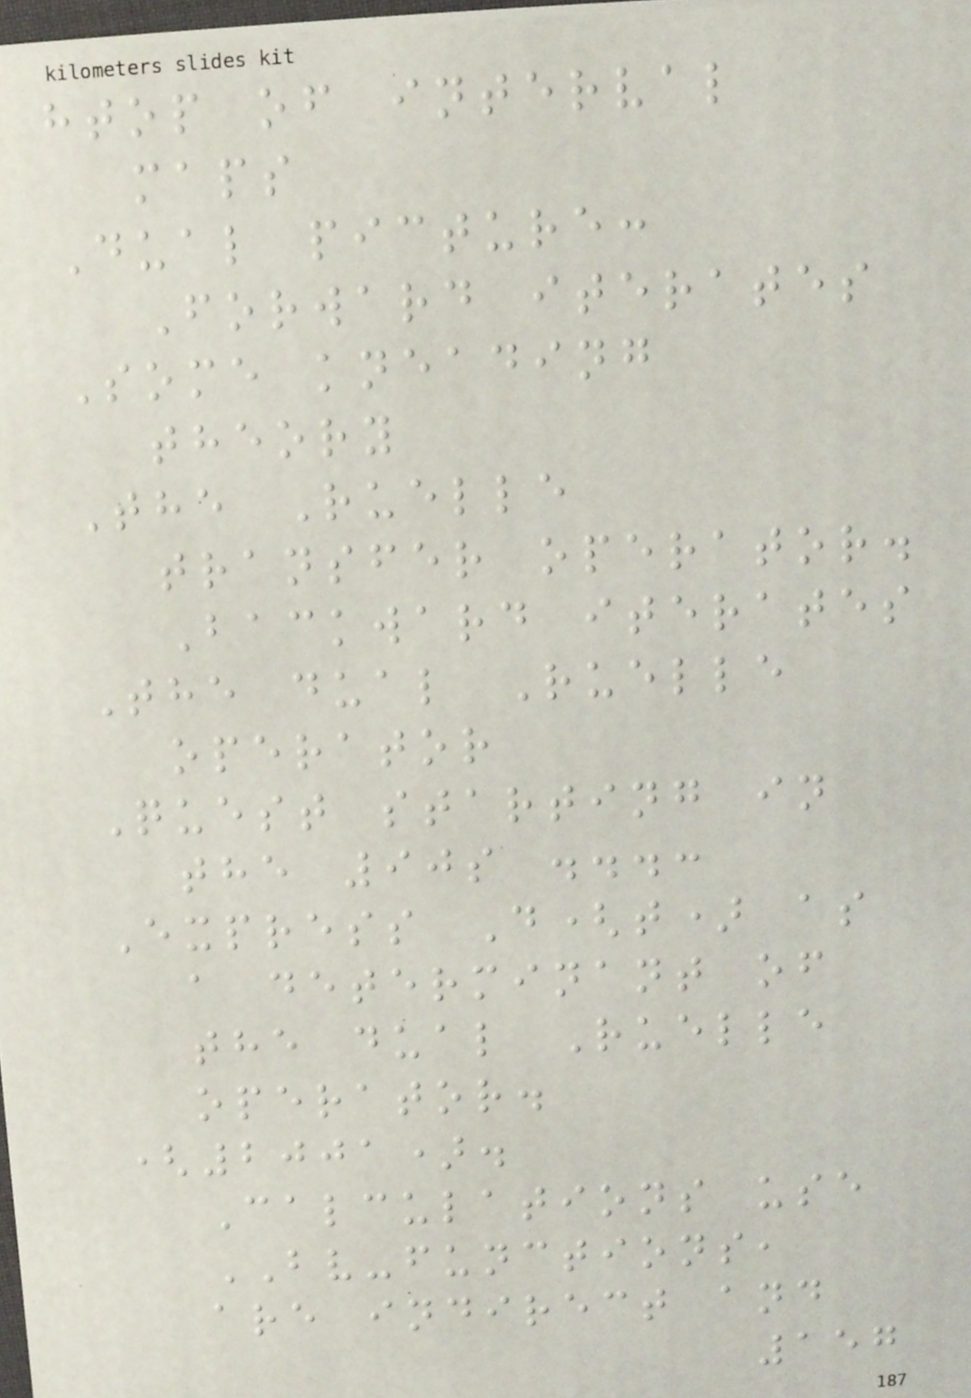htop of interval
maps
Dual picture:
Forward iterates
Some kneading
theory
The Ruelle
transfer operator.
Backward iterates
The dual Ruelle
operator
Quest starting in
the 90s ...:
Express D(t) as
a determinant of
the dual Ruelle
operator.
(2001).
Calculations use
BV-functions,
are indirect and
157
